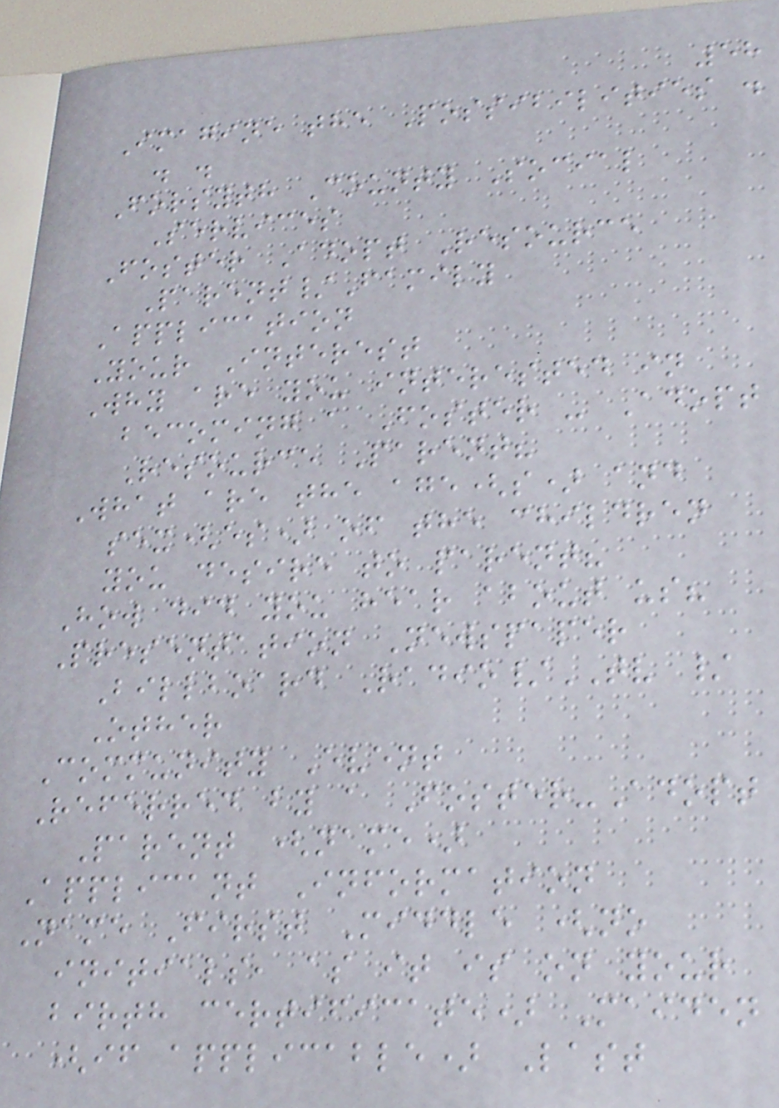58
Imagine the Possibilities .
. .
Forsyth County Social
Services
Foster Adopt Resource
Parent/Family
Application
Your Interest
Why are you interested in
becoming a Foster - Adopt
Resource Parent?
What are the age(s) and
sex(es) of the children
you desire to parent?
How did you hear about us?
Presentation Newspaper
Billboard Radio/TV /
Other
Community Event
Referred by a Foster-Adopt
Parent (name)
Applicant Information
Name First Middle (no
initials, as it is on your
birth certificate) Maiden
(if applicable) Last
